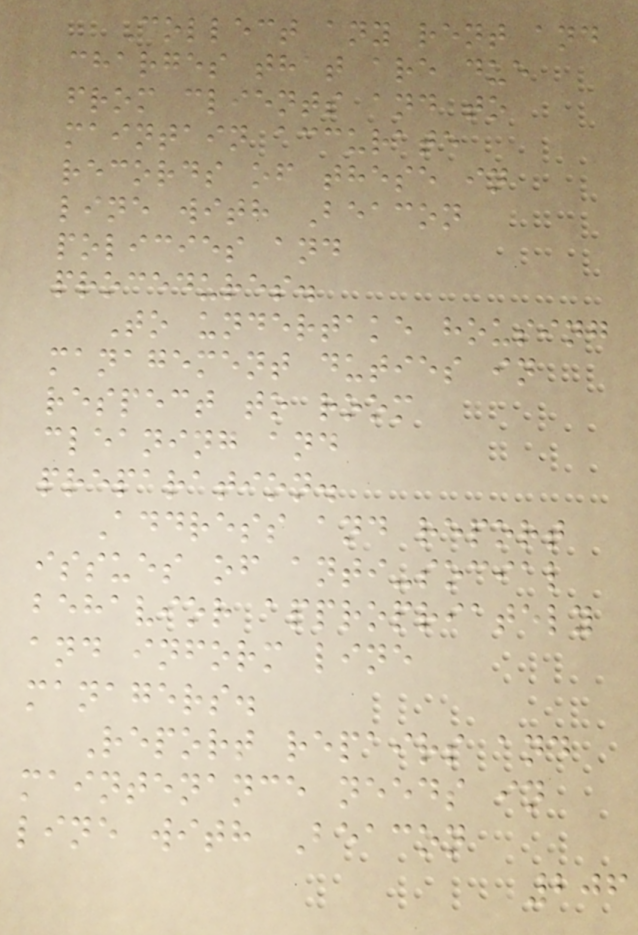Collect any rent and
charges that are due
from clients and to
maintain accurate
records of these in
line with Beacon
policies and
procedures.
To undertake housing
management duties in
respect to room
cleaning and
preparation.
Address and report
issues of anti-social
behavior appropriately
and inform line
managers.
Report repairs and
maintenance needs in
line with Beacon
206
